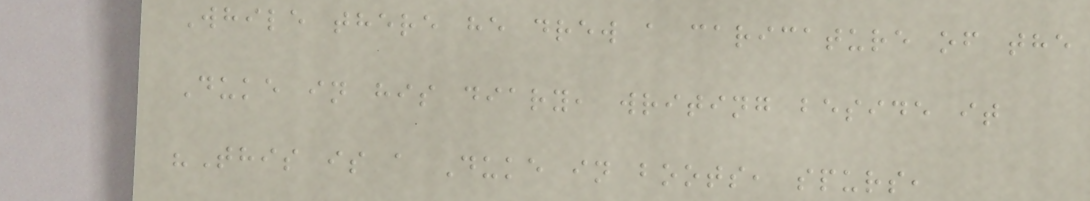While there he drew a caricature of the
Duke in his diary, writing beside it
"This is a Duke in boots, spurs,
